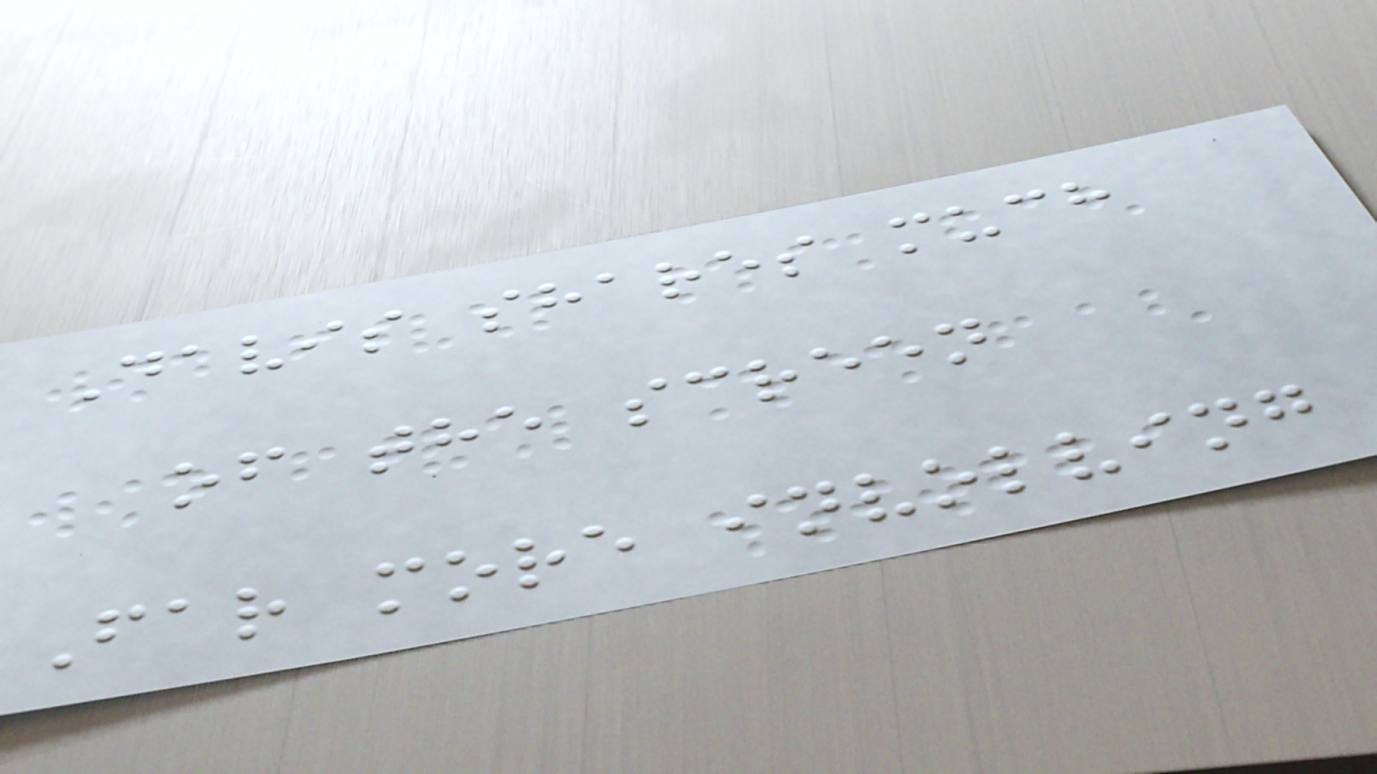Davis shares much
of the screen
Far more involving
